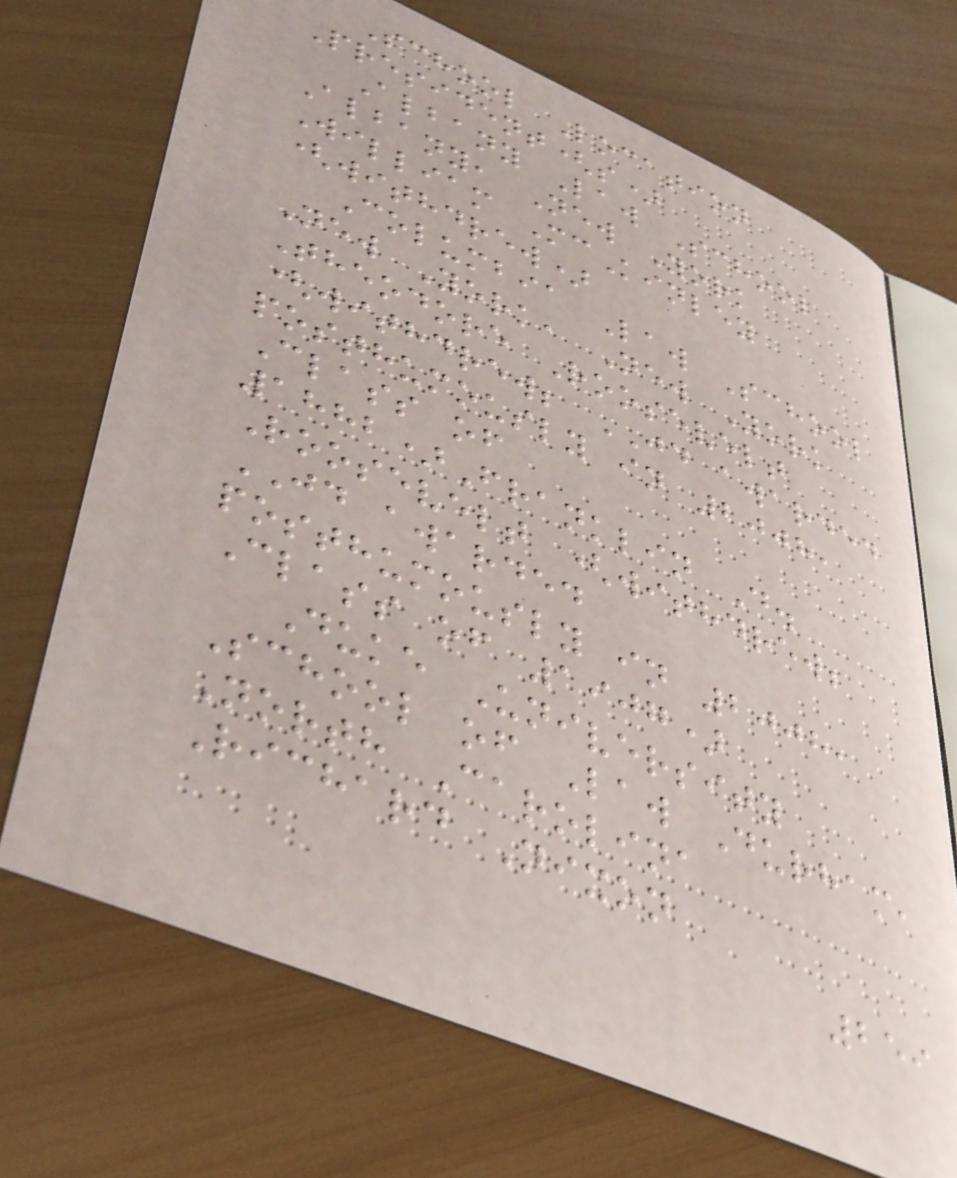School Location
President(s)
Albany Law School
Albany, New York
William McKinley
(withdrew)
Columbia Law School
New York, New York
Theodore Roosevelt
(withdrew; JD awarded
posthumously in 2008,
Class of
1882)Franklin D.
Roosevelt (withdrew;
JD awarded
posthumously in 2008,
Class of 1907)
Duke University
School of Law Durham,
North Carolina
Richard Nixon
259
